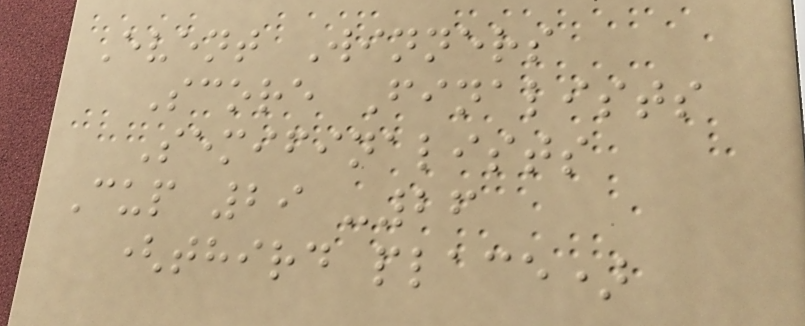Event Winners
Score Finalists
Semifinalists
Cup 29 -26
(third place)
